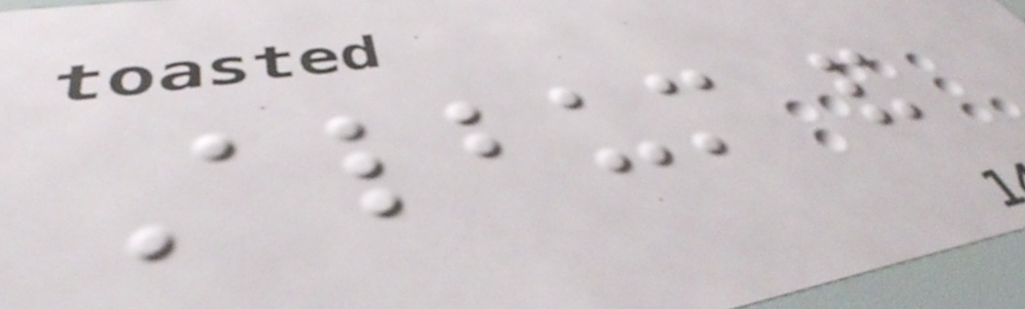Album and
